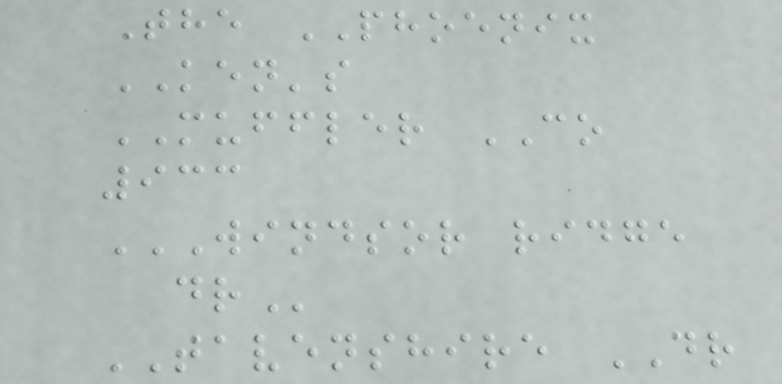The PHOENIX
KEN's
MUFFLER CO
933
WINDSOR RIDGE
DR
TAVENSHIRE DR
